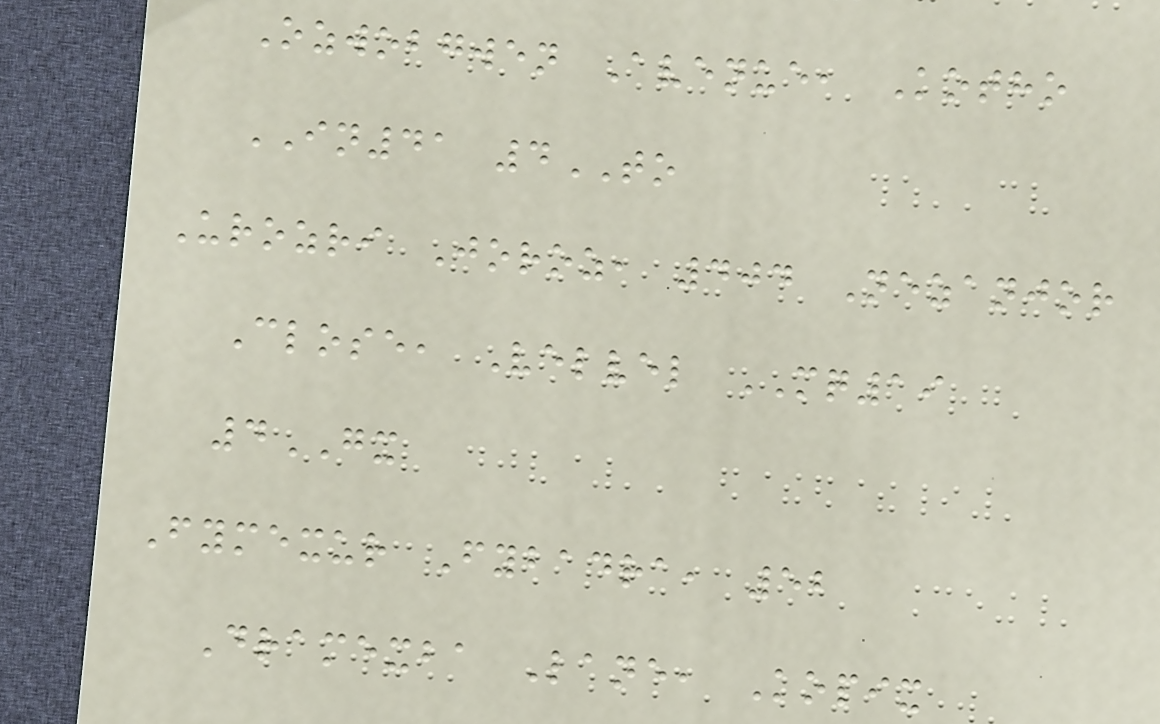Ozwobgwen Avenue, Kotho
IN41 4TO
Urozri Joroz, 404 Nezanjor
Close, Velvel MQ19
4GX
Fymexur Fybadra, 52
Dramexba Lane, Kopix
